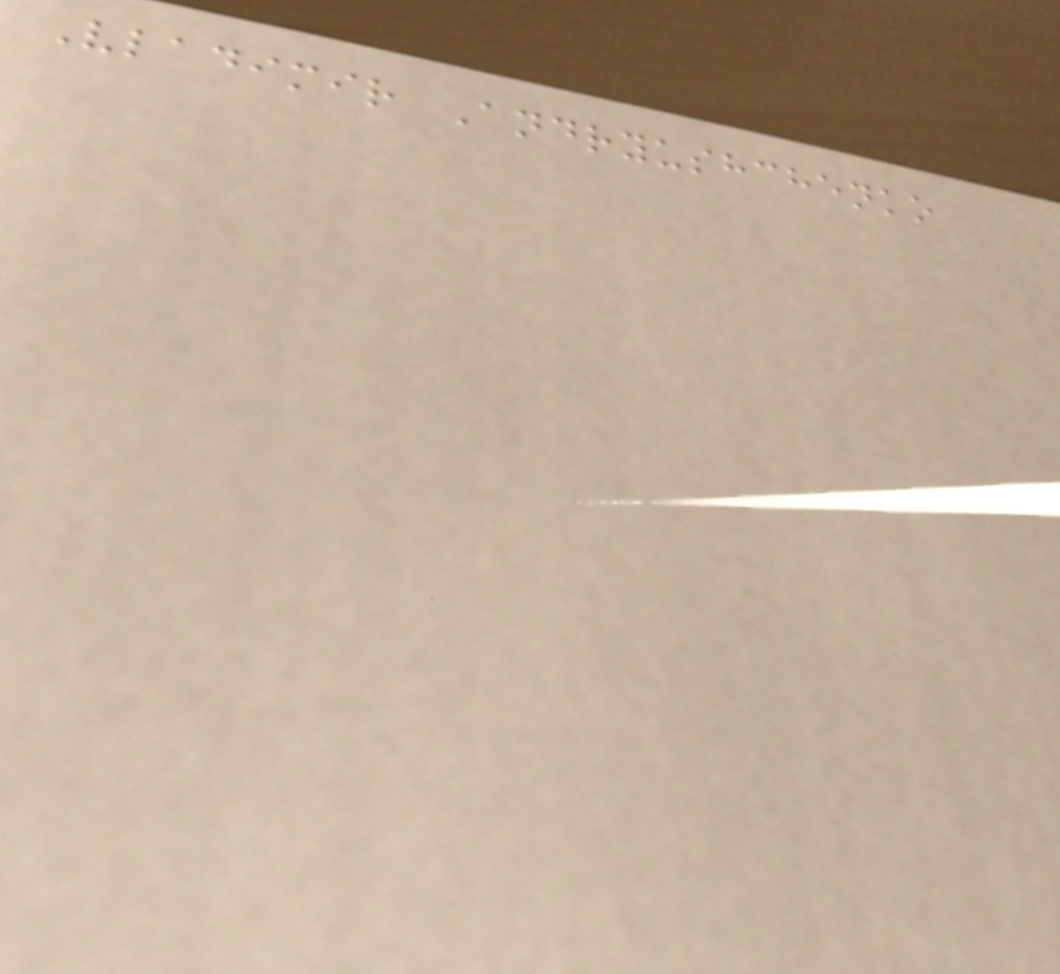Vladimir Andryushchenko
